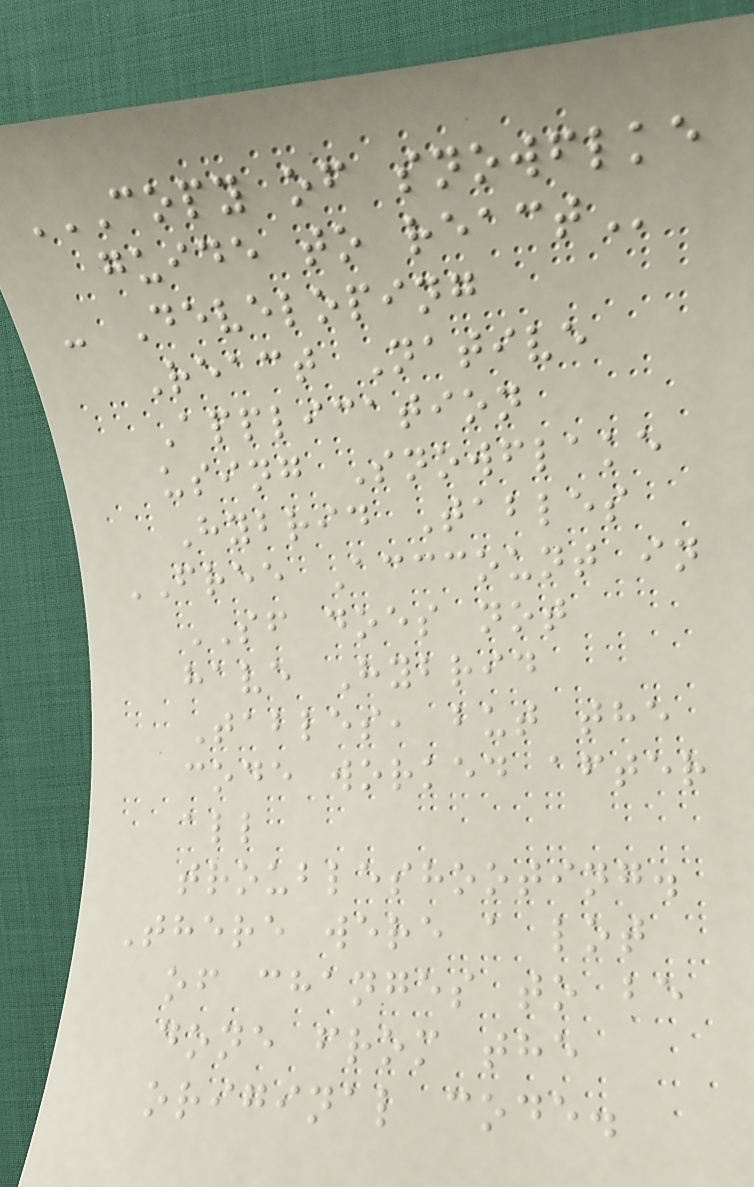COPY OF SNOWFLKE
GUIDE TO REACT
- Developing
React Native
Application
using Snowflake
Hybrid Tables
FREE Acccount in
SF does not
have Hybrid
Tables, but the
code worked after
all
troubleshooting.
There were a lot
of changes to be
done from the
original code.
